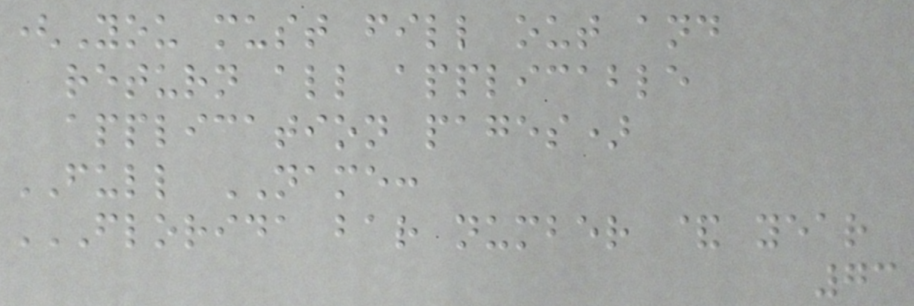(You must fill out and
return all applicable
application pages)
FULL NAME:
FLORIDA BAR NUMBER & YEAR
73
